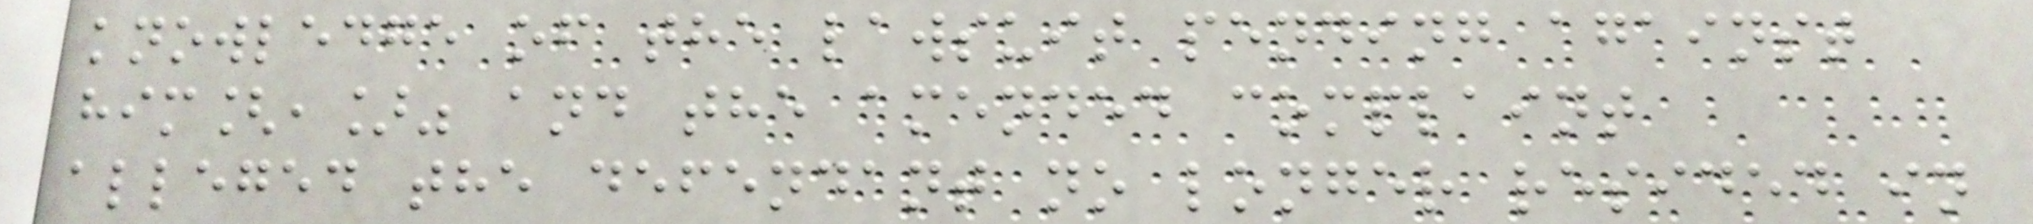knowledge of the lawsuit pending against
him[,]" and the amended complaint
alleged the defendant no longer resided in
